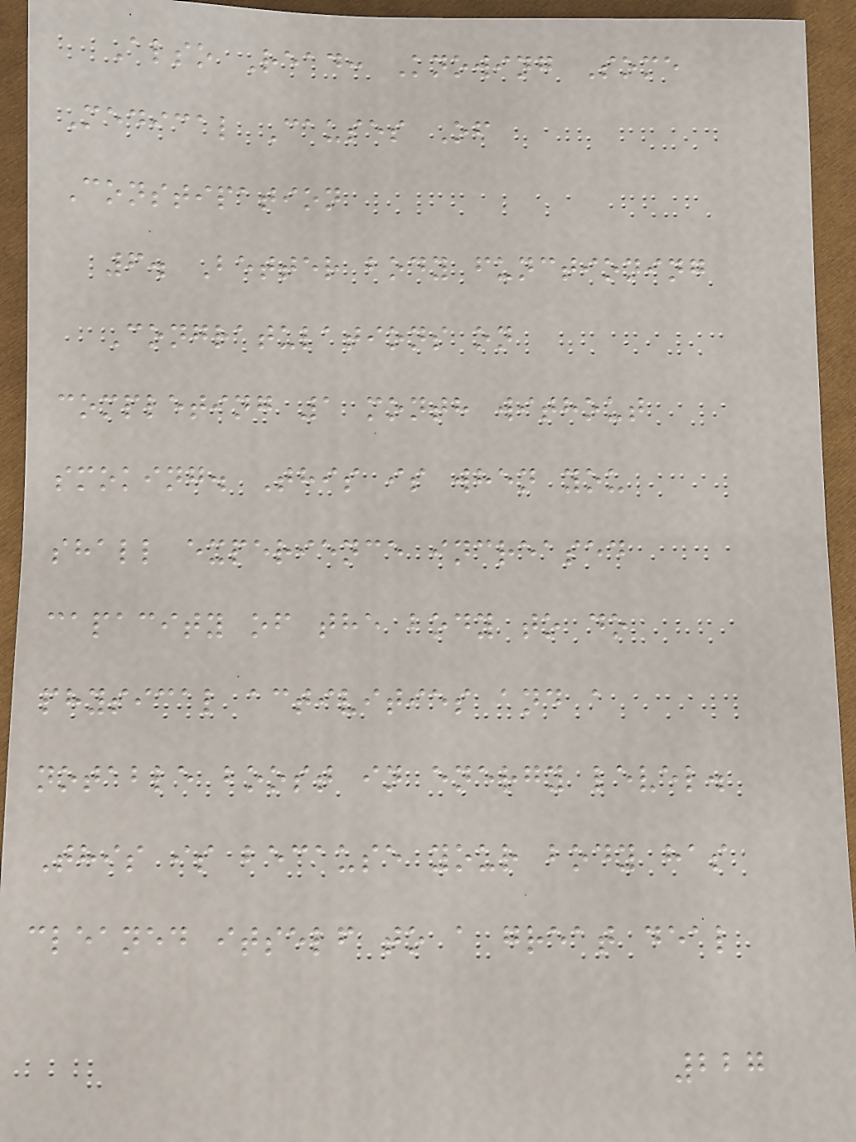Also Read: Knowing Some
Medical Causes Of
Constipation
6. Better body functioning
Congratulations on
completing 1 month without
smoking. This is when you
shall experience increased
capacity of the body to do
physical activities and a
notable boost in energy level.
This is because your body has
cleaned itself to a great deal
227
